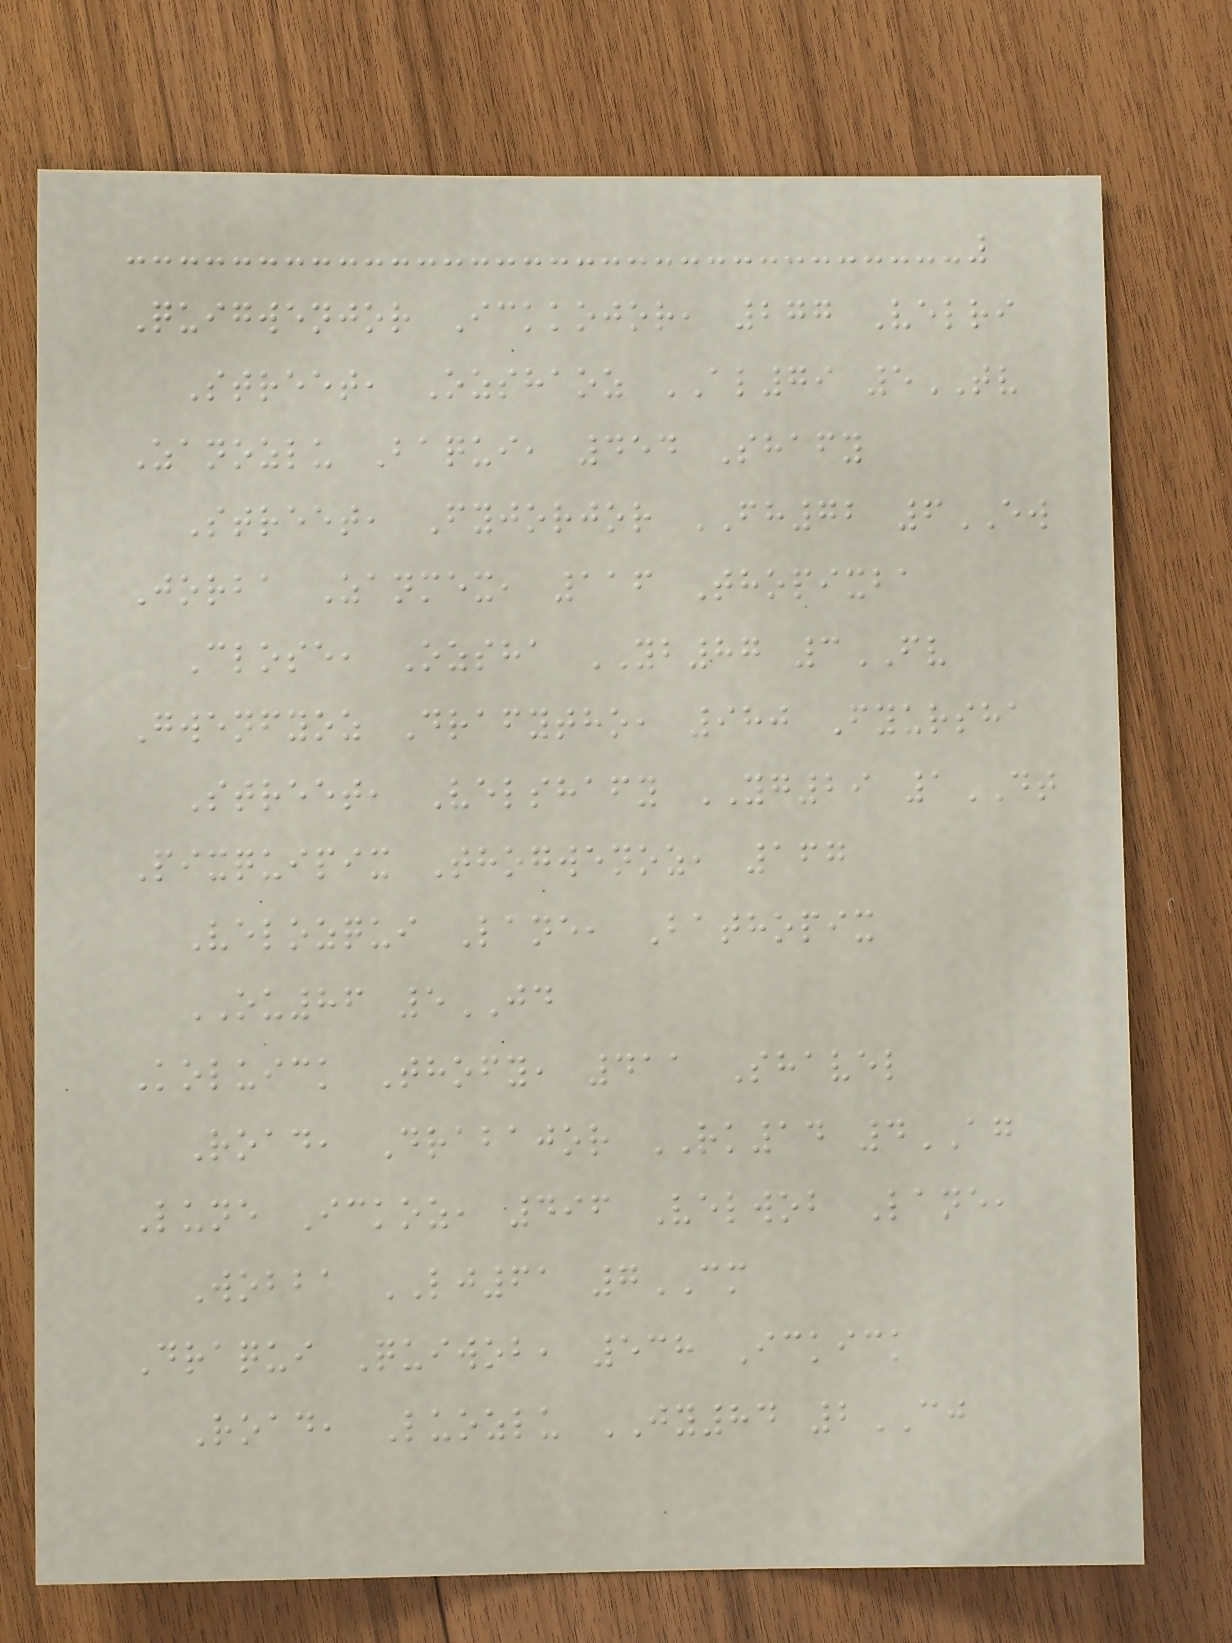Quigwenjor Ickkojor, 277 Velri
Street, Ozshaoz AL79 5TV
Zanozlu Baqui, 454 Shafy
Street, Fyjorjor FH72 6EW
Jorba Zanmex, 116 Thopixba
Close, Ozsha YB87 3FV
Gwenfyoz Drafytho, 980 Fyursha
Street, Velshafy YG29 1DT
Pixquipix Thogwenoz, 167
Velozqui Lane, Bathopix
OU86 5JD
Koluick Thofy, 411 Shavel
Road, Drabajor RK14 4AG
Lune Ickoz, 496 Velwob Lane,
Wobba LJ61 7CM
Draqui Quiwob, 538 Ickick
Road, Luozlu JY84 2CJ
